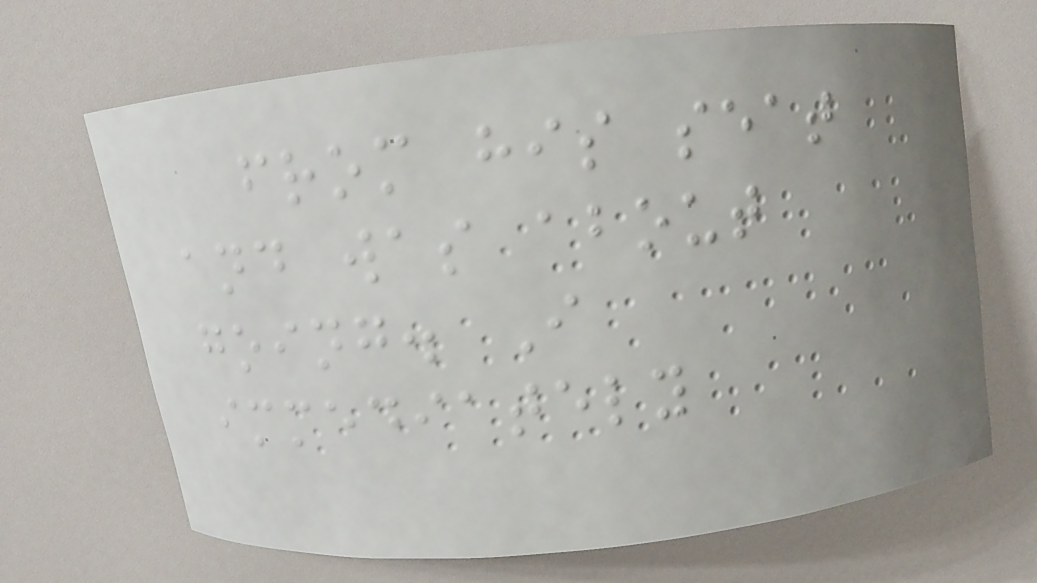from his seat
and was about
going. I
immediately
